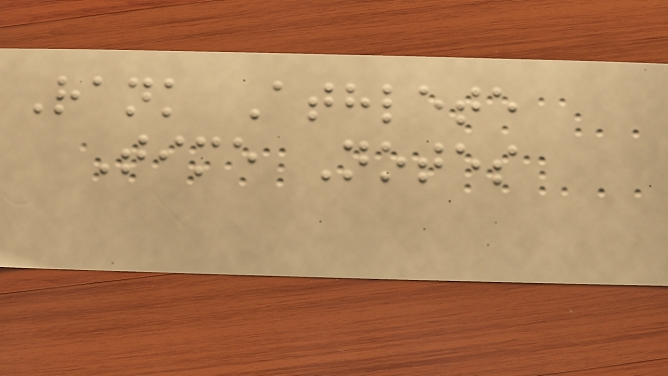Rank Athlete
Time Notes
